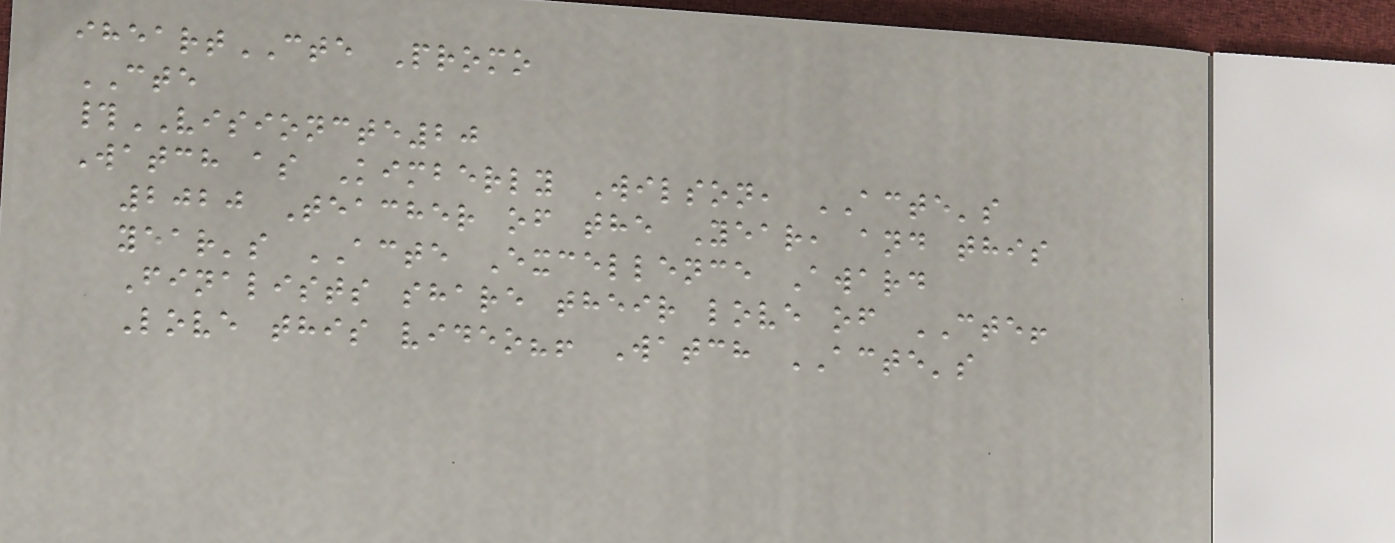iheartCTE Promo
CTE
#VISIONCTE20
Watch as Kimberly Wilson, ACTE's
2020 Teacher of the Year, and this
year's ACTE Excellence Award
Finalists share their love of CTE!
Love this video?! Watch ACTE's
